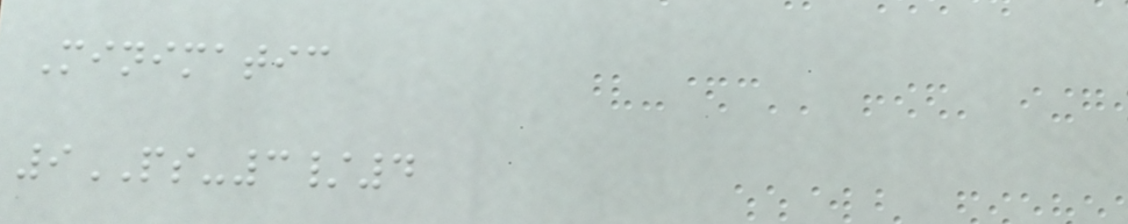Minimatic
9PS-3/4
